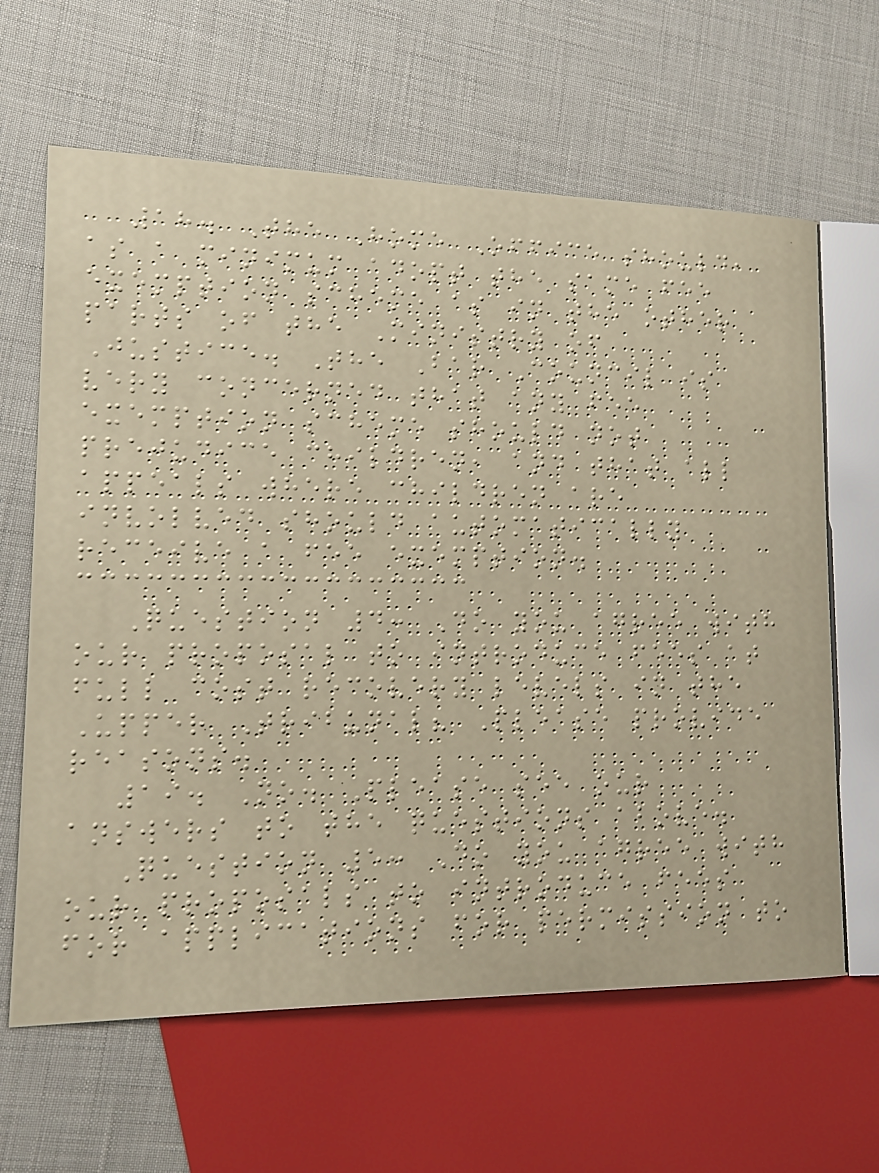18. The Home Office should,
as a minimum adopt the same fee
exemption scheme as in the other
parts of the Ministry of
Justice. The Bar Council is
very concerned that any fee
exemption scheme should not
prejudice children, and that all
appeals where children are
involved should automatically
receive a fee exemption.
Question 4: Do you agree with
our proposal to introduce fees at
full cost recovery levels in the
Upper Tribunal? Please provide
reasons.
19. No. Please see our
answers to the questions above.
Question 5: Do you agree with
our proposals to introduce fees
for applications for permission to
